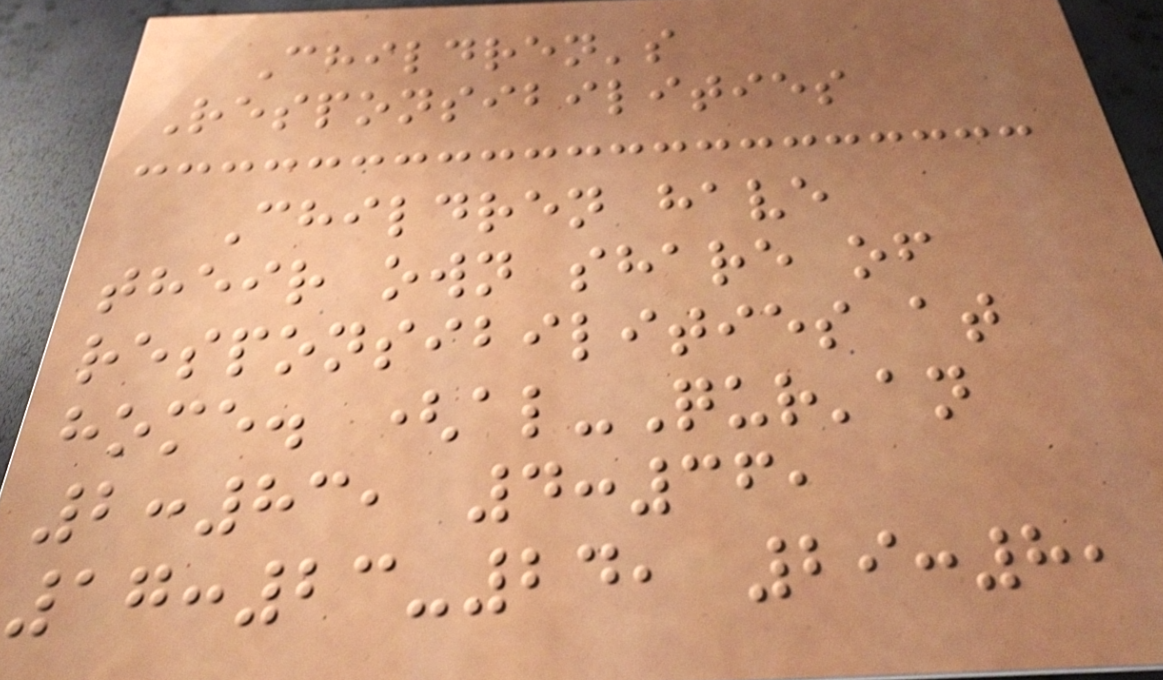Children's
Responsibilities
Children have
their own share of
responsibilities at
home. (al-Qur'an
2:83, 4:36,
17:23-24, 29:8,
